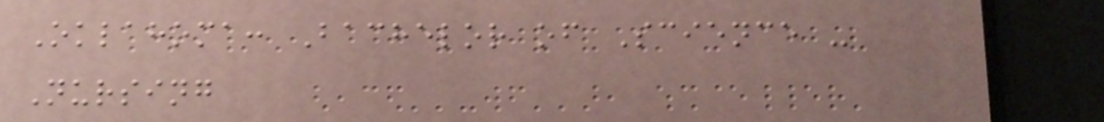Oklahoma: Bachelor of Science -
Nursing
